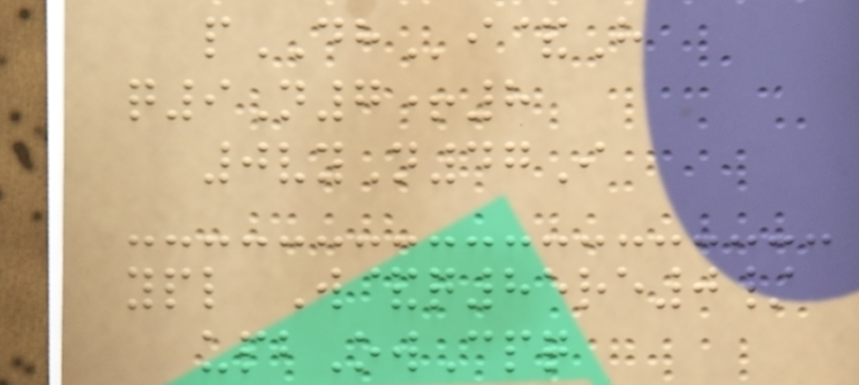pDHi&H
q9N7+8
0vyN47I
ypl W&q85re0/
upbOwCpq
